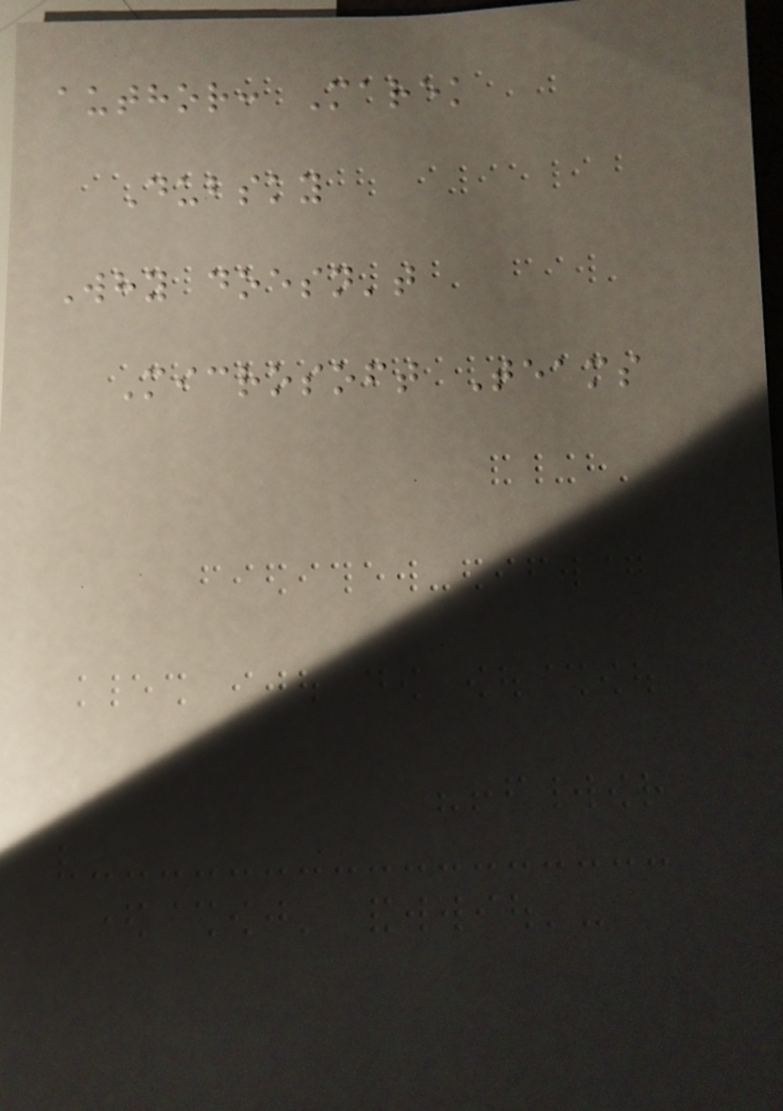author: Marek
Dubsky
Why doesn't
Microsoft Teams
